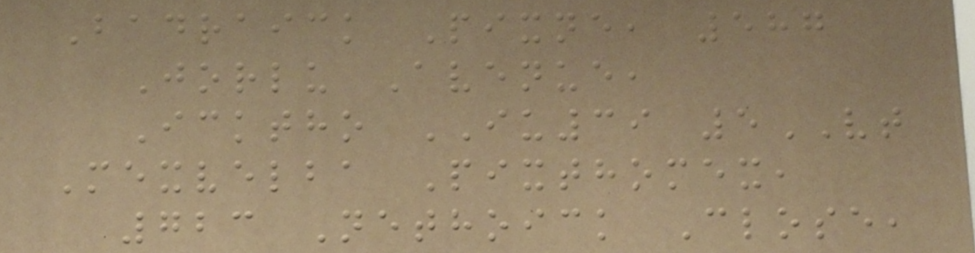Badraick Pixne, 587
Jorlu Avenue,
Icktho IU39 5VT
Mexvelba Pixthomex,
723 Nethoick Close,
